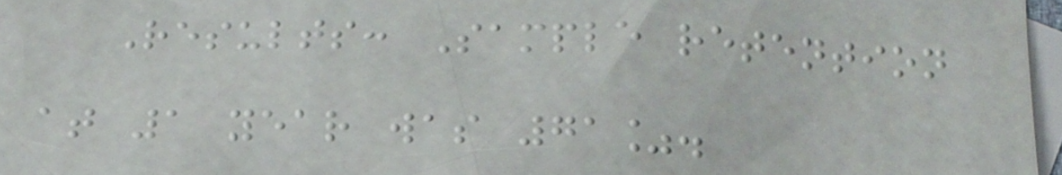Results: Sample retention
at 1 year was 71%.
